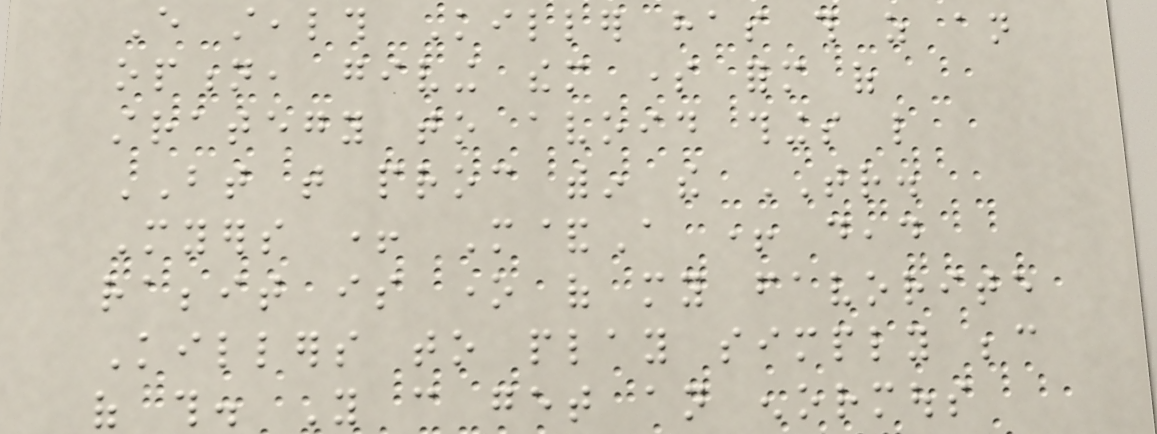Every stealth Killer has this as an
option, giving them some form of
strategy to avoid things like
BT that proc within the TR.
Myers + M&A + dead
rabbit is one of my favorite
Killers to play simply because
of this. You can get an enormous
